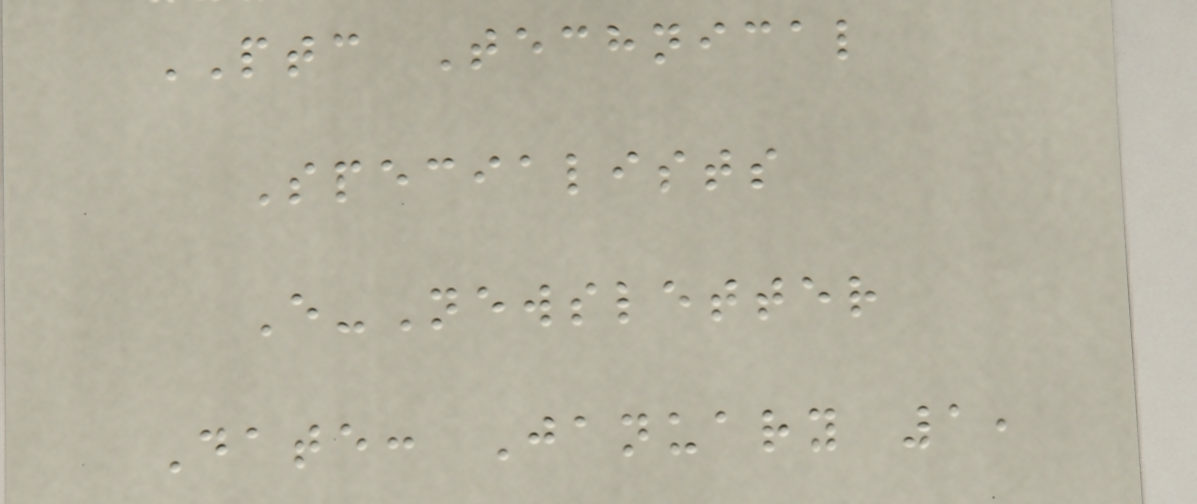PTC Technical
Specialists
E-Newsletter
Date: January 1,
